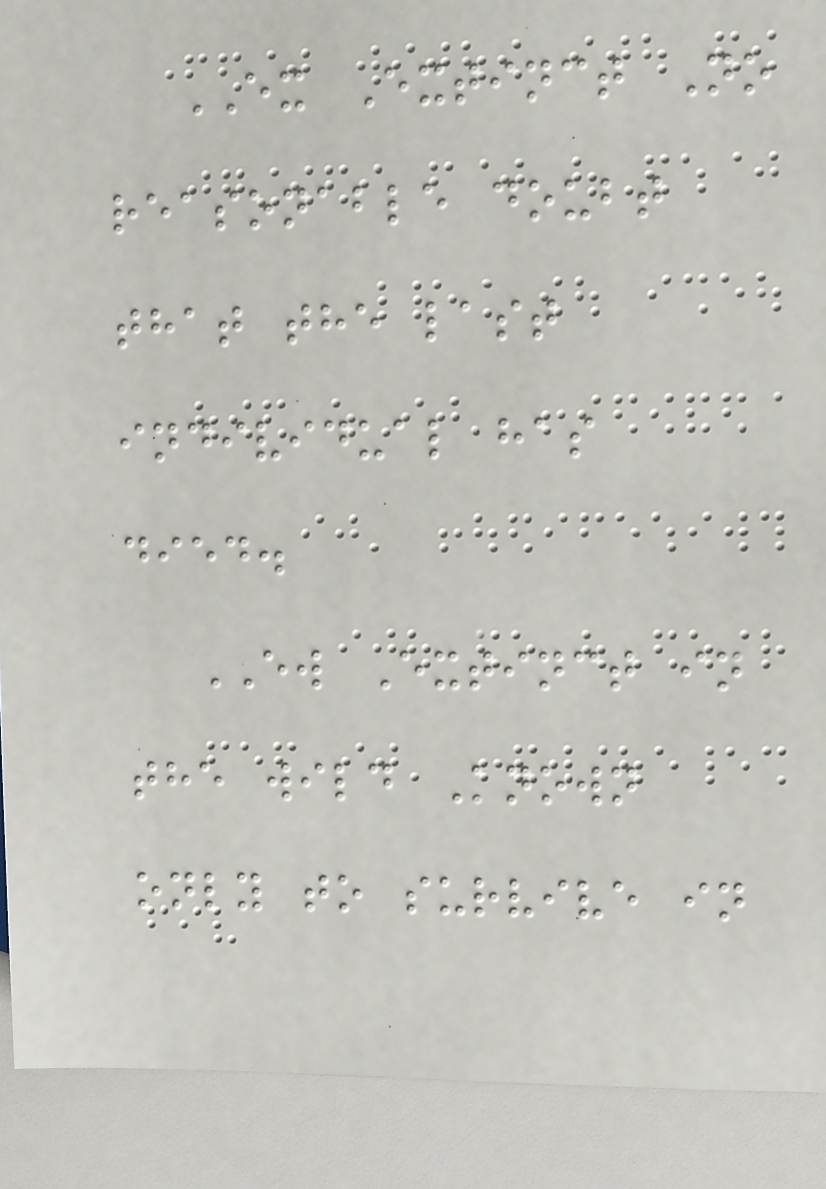EX Extinct No
reasonable doubt
that the last
individual has
died.
EW Extinct in
the wild Known
only to survive in
